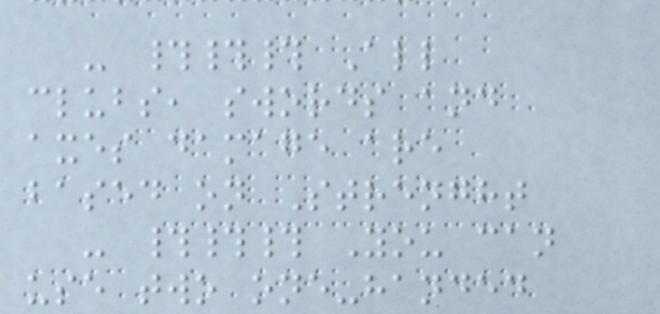- ### All
clubs, swords and
axes damage are
based on Strenght
- ### You can
use two one-handed
